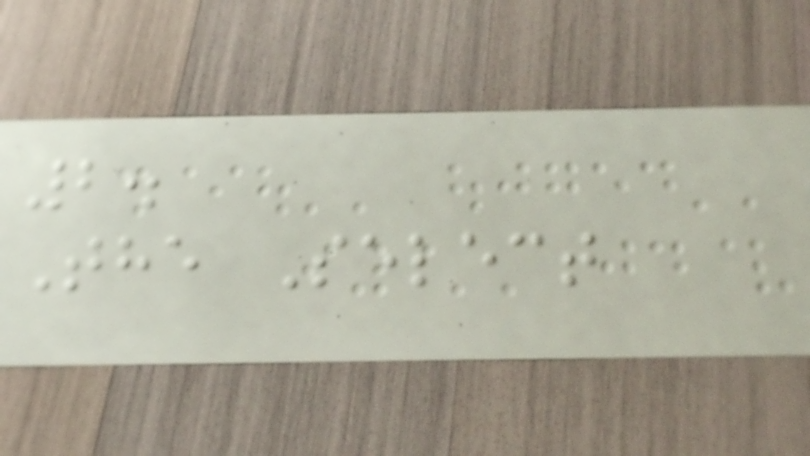2.
The Select
